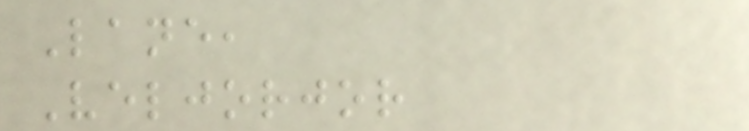Lane,
Veljorjor
